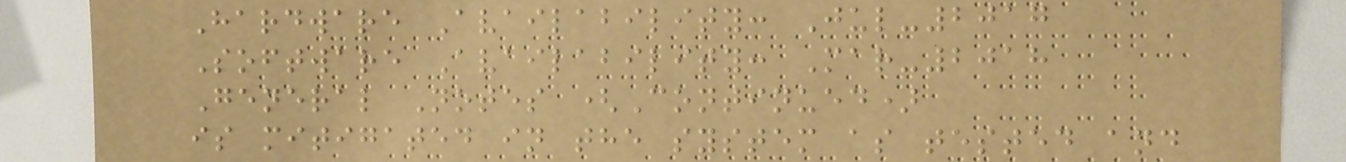Hardware Availability: Jul-2017
Software Availability: Mar-2018
General Notes (Continued)
is mitigated in the system as tested and
